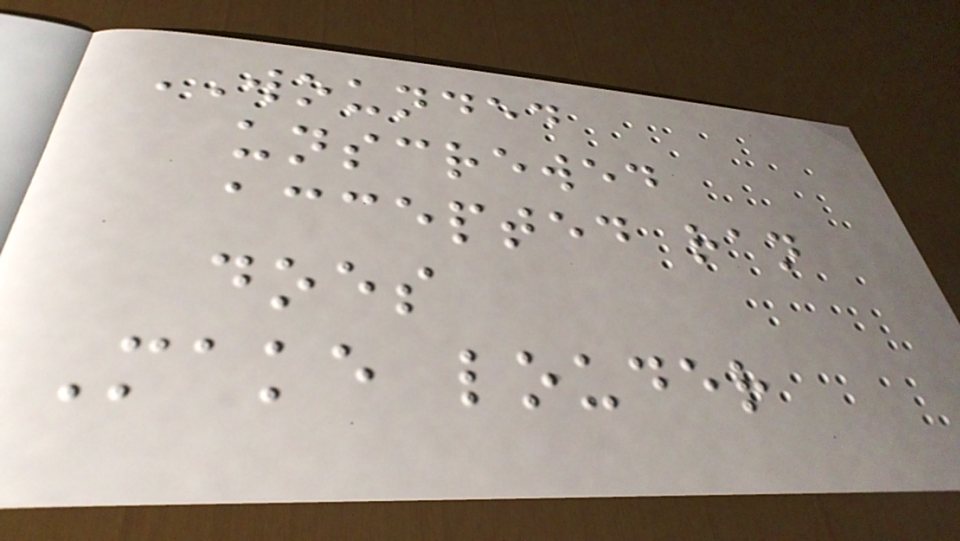WOUNDED
unscrewed
accepted ran
does
Make louder
